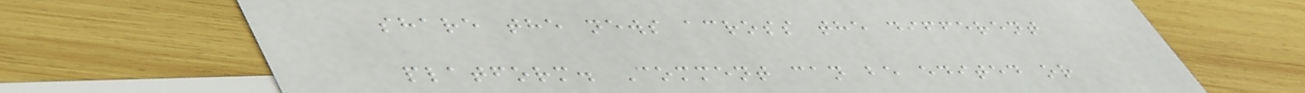share the news across the different
platform. Comment can be edited or
